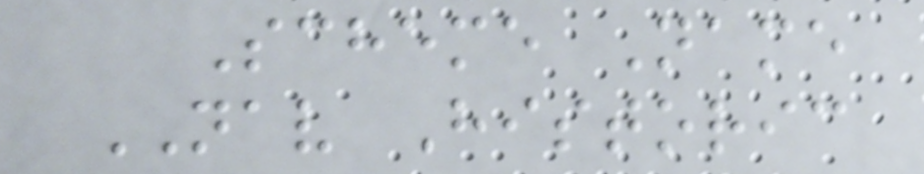Scheme Name
NAV Historic
